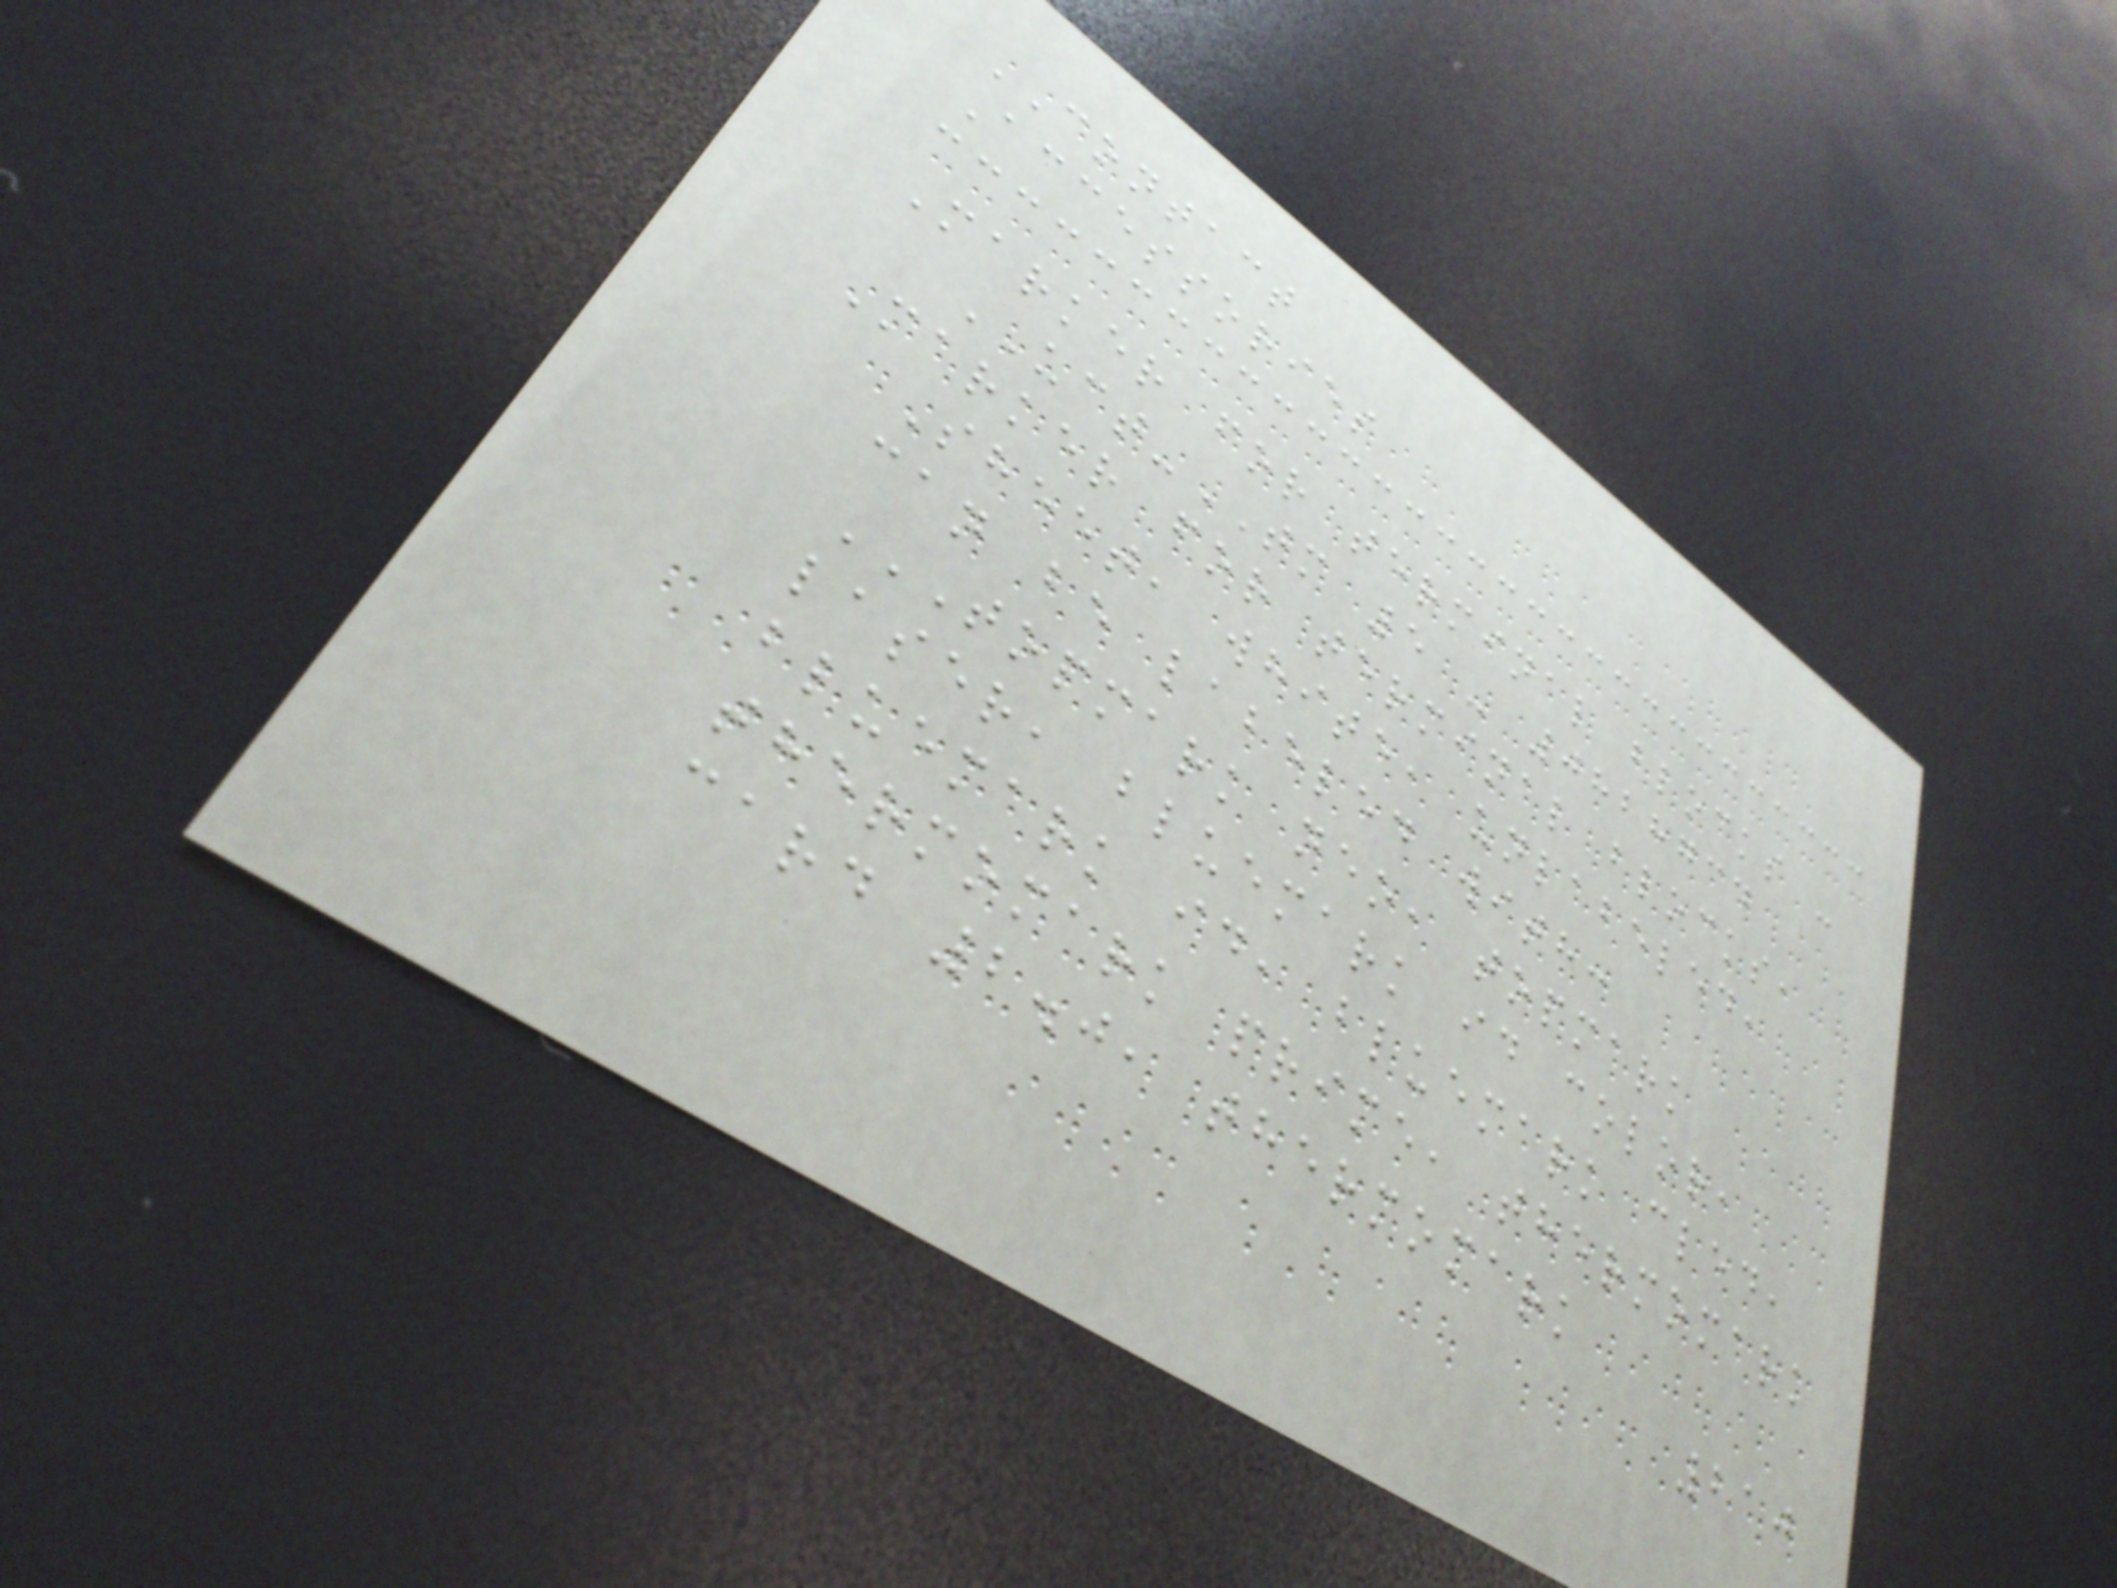CONTACT
Accessories
Marker for terminal blocks -
UCT-TM 5 - 0828734
Marker for terminal blocks,
Sheet, white, unlabeled,
can be labeled with:
TOPMARK NEO, TOPMARK
LASER, BLUEMARK ID COLOR,
BLUEMARK ID, BLUEMARK CLED,
THERMOMARK PRIME, THERMOMARK
CARD 2.0, THERMOMARK
210
